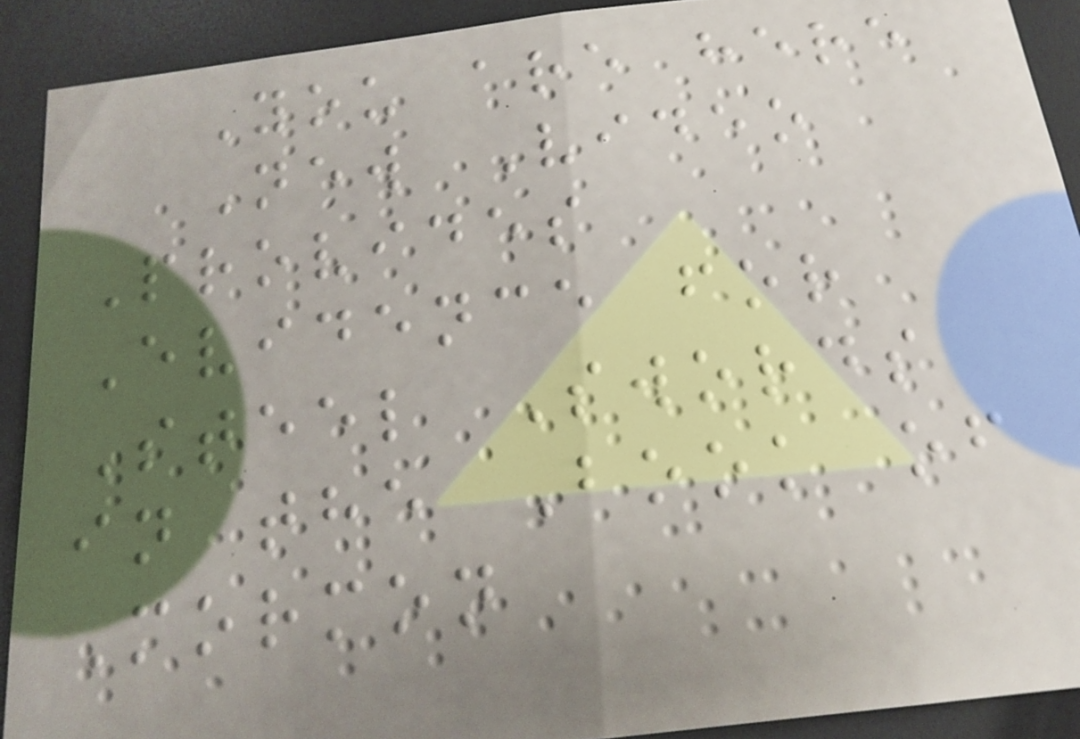You are here
New Video
Provides
Evidence for
Steel Swords
in the Book of
Mormon
